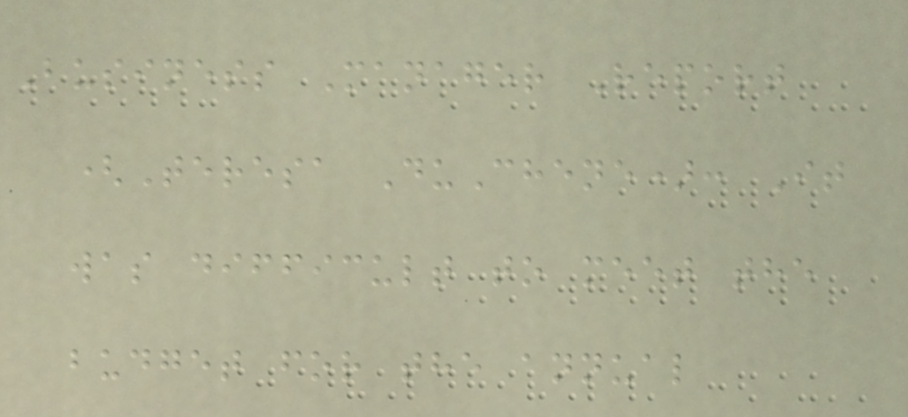Business Manager Report
(Teresa DuChene): It
was difficult to meet the
budget for the annual
